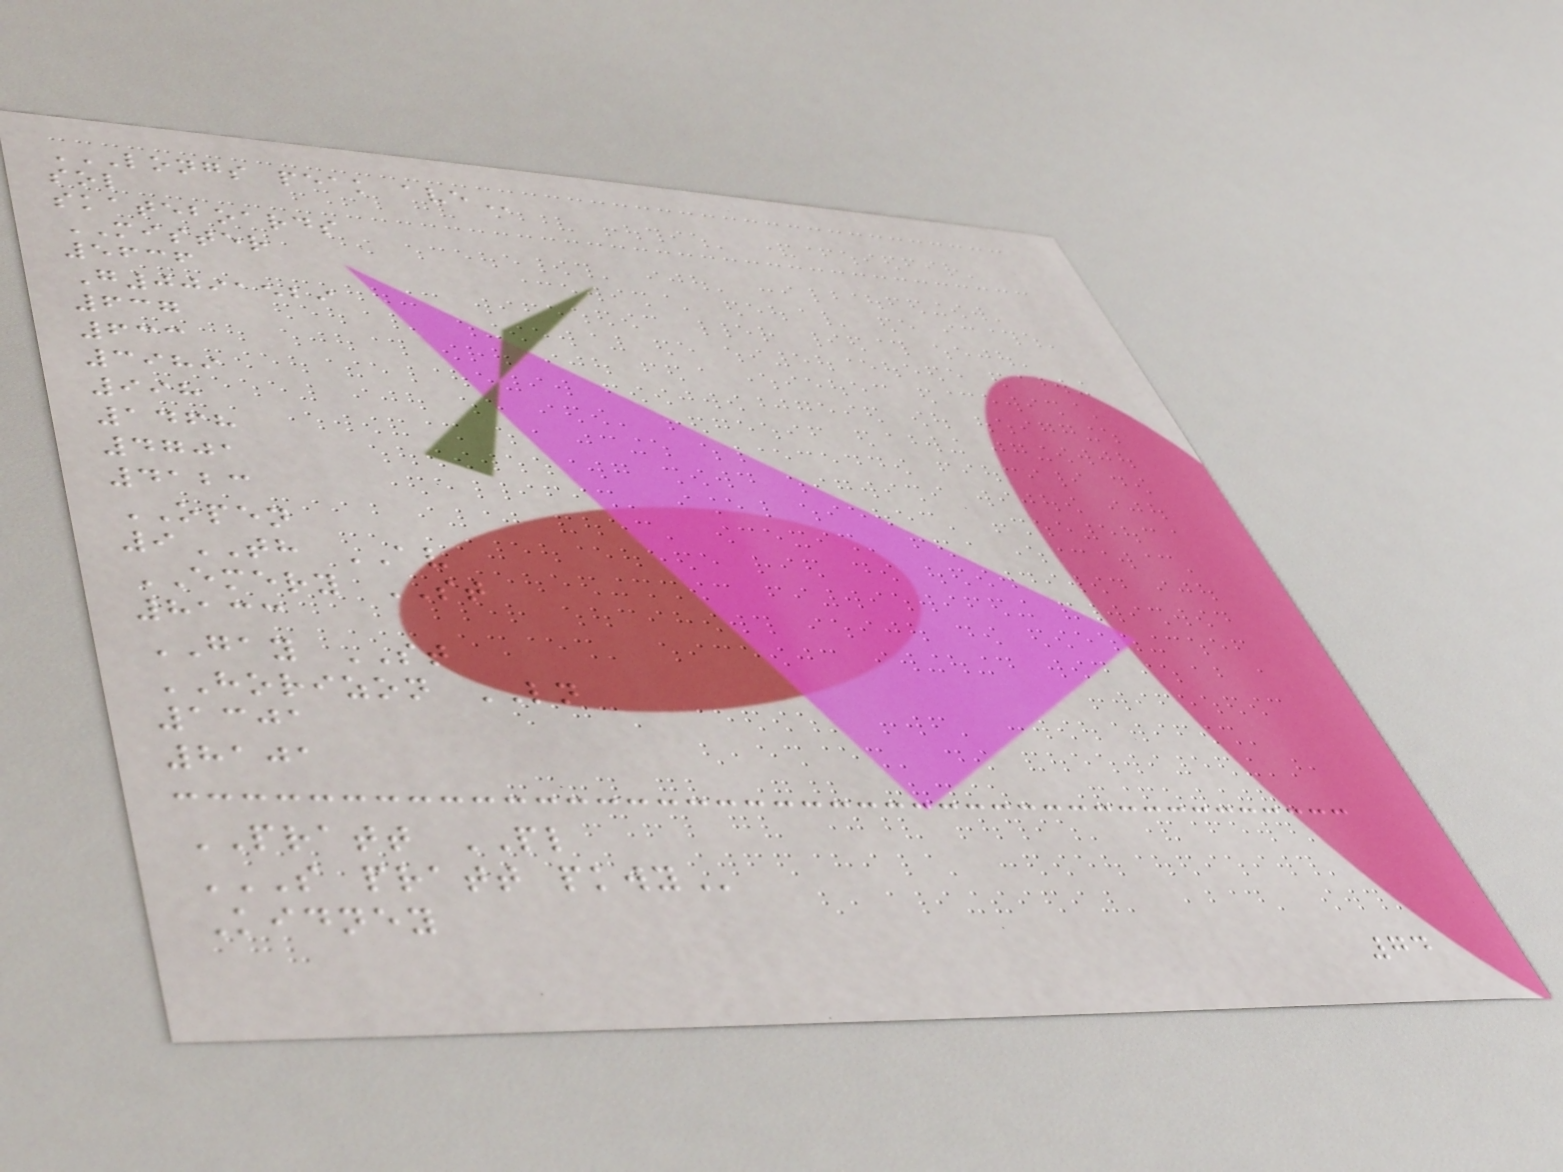LONGS PEAK AVE
sol
skateboards
MISTER
5636
G0091529
637
633
3989
998
1468
4701
4123
OPEN
9TH AV
EMERY ST
8133
GAY ST
HORIZON LN
1301
8101
PRATT PL
S PRATT PKWY
Kidney
74
